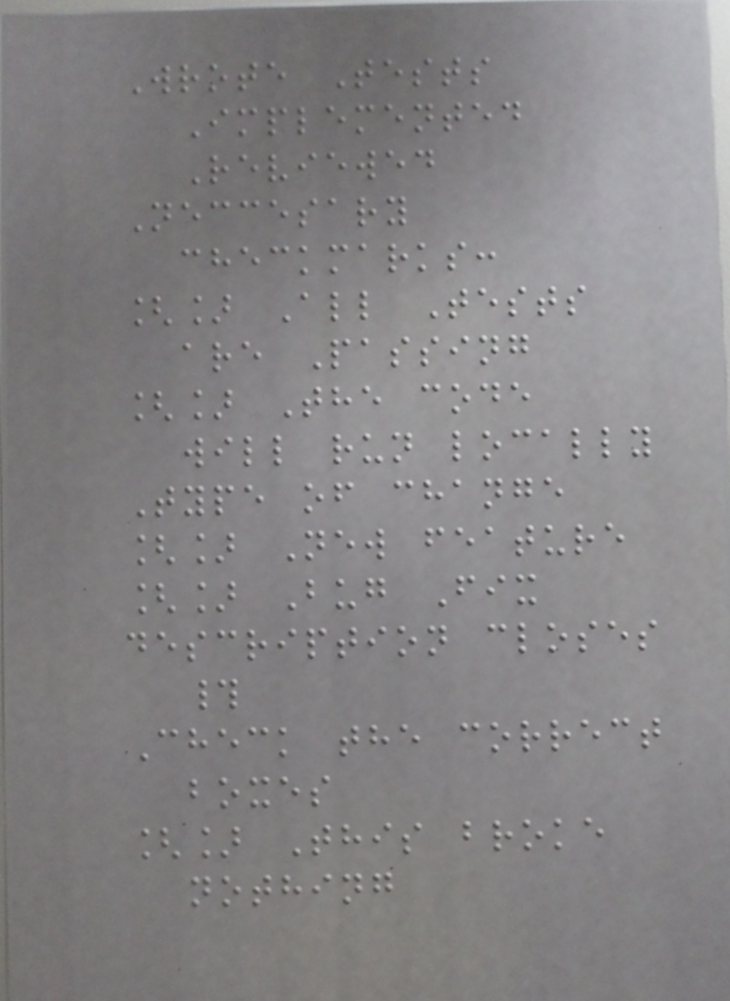Wrote Tests
Implemented
Reviewed
Neccesary
checkmarks:
[] All Tests
are Passing
[] The code
will run locally
Type of change
[] New feature
[] Bug Fix
description closes
#
Check the correct
boxes
[] This broke
nothing
